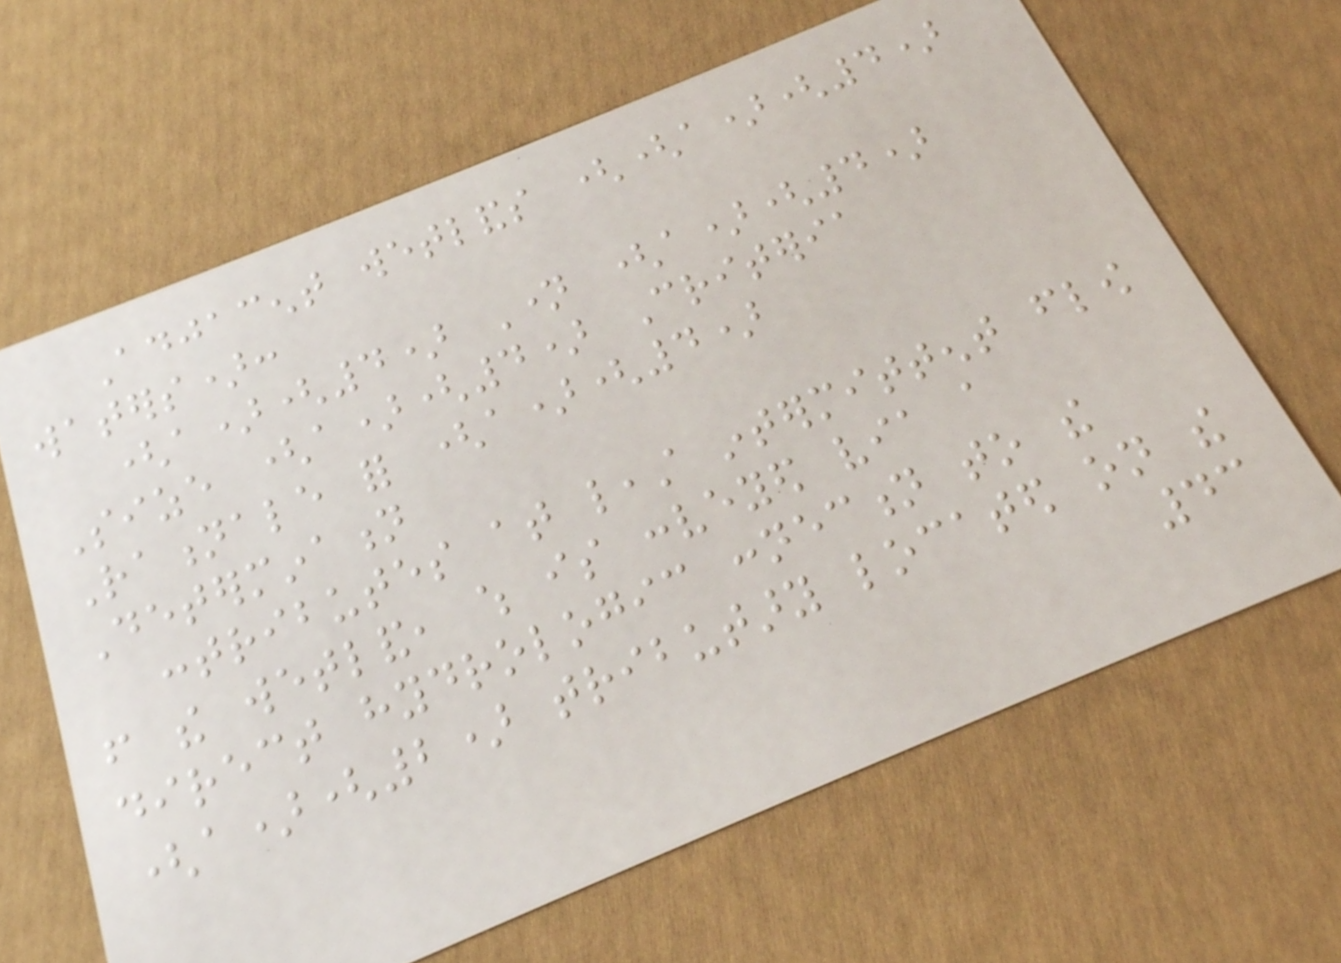Adjacent wetlands ((a)(4)
waters):
(a)(4) Name (a)(4)
Size (a)(4) Criteria
Rationale for (a)(4)
Determination
contributes at least intermittent flow
from the wetland, which is conveyed via a
direct hydrologic connection to the
(a)(2) tributary located on the
43
